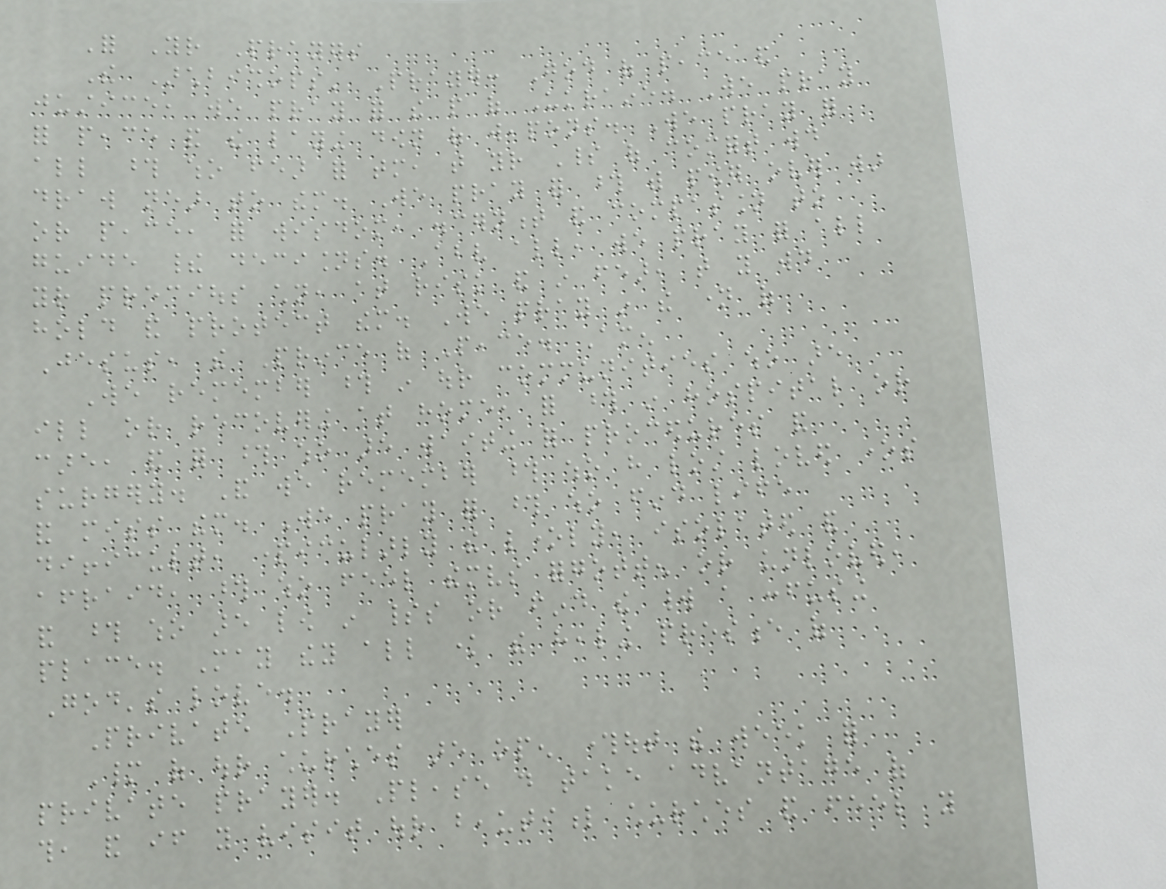For Your Prayers
The Archbishops' Prayer: God of peace and
justice, we pray for the people of Ukraine. We pray
for peace and the laying down of weapons. We pray for
all those who fear for tomorrow, that your Spirit of comfort would
draw near to them. We pray for those with power over war
or peace, for wisdom, discernment and compassion to
guide their decisions. Above all, we pray for all
your precious children, at risk and in fear, that you would
hold and protect them. We pray in the name of
Jesus, the Prince of Peace. Amen
We remember those in our communities who are
ill or recovering at home, for those in hospital or
care, and for those who are waiting for procedures and
surgery. And we remember those who have lost loved ones
and miss them. We pray for those who find life
difficult, particularly the lonely, isolated and
afraid, those who feel themselves forgotten or unloved,
and those who are low in spirits or find the world a confusing
place. May they all know the healing presence of
God's love.
Private Prayer
Many of our churches are open throughout the week for
private prayer. Please do take advantage of
this, and if you visit our beautiful churches and feel you
